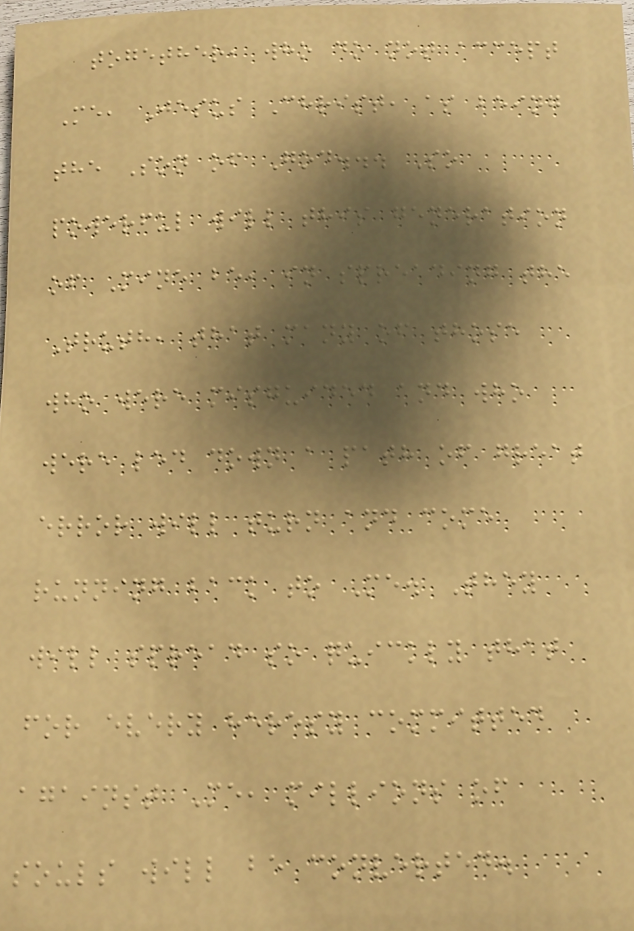together, who do not accept
Me, Jesus Christ, as being
the Son of God... So
powerful will this generation
of Mine be, in spreading the
Truth, that many of those
who were misguided and who
were led down a path of great
error will turn and come
running back to Me. They
will spread so quickly that
for every heresy committed
against Me, millions of
souls will be converted.
